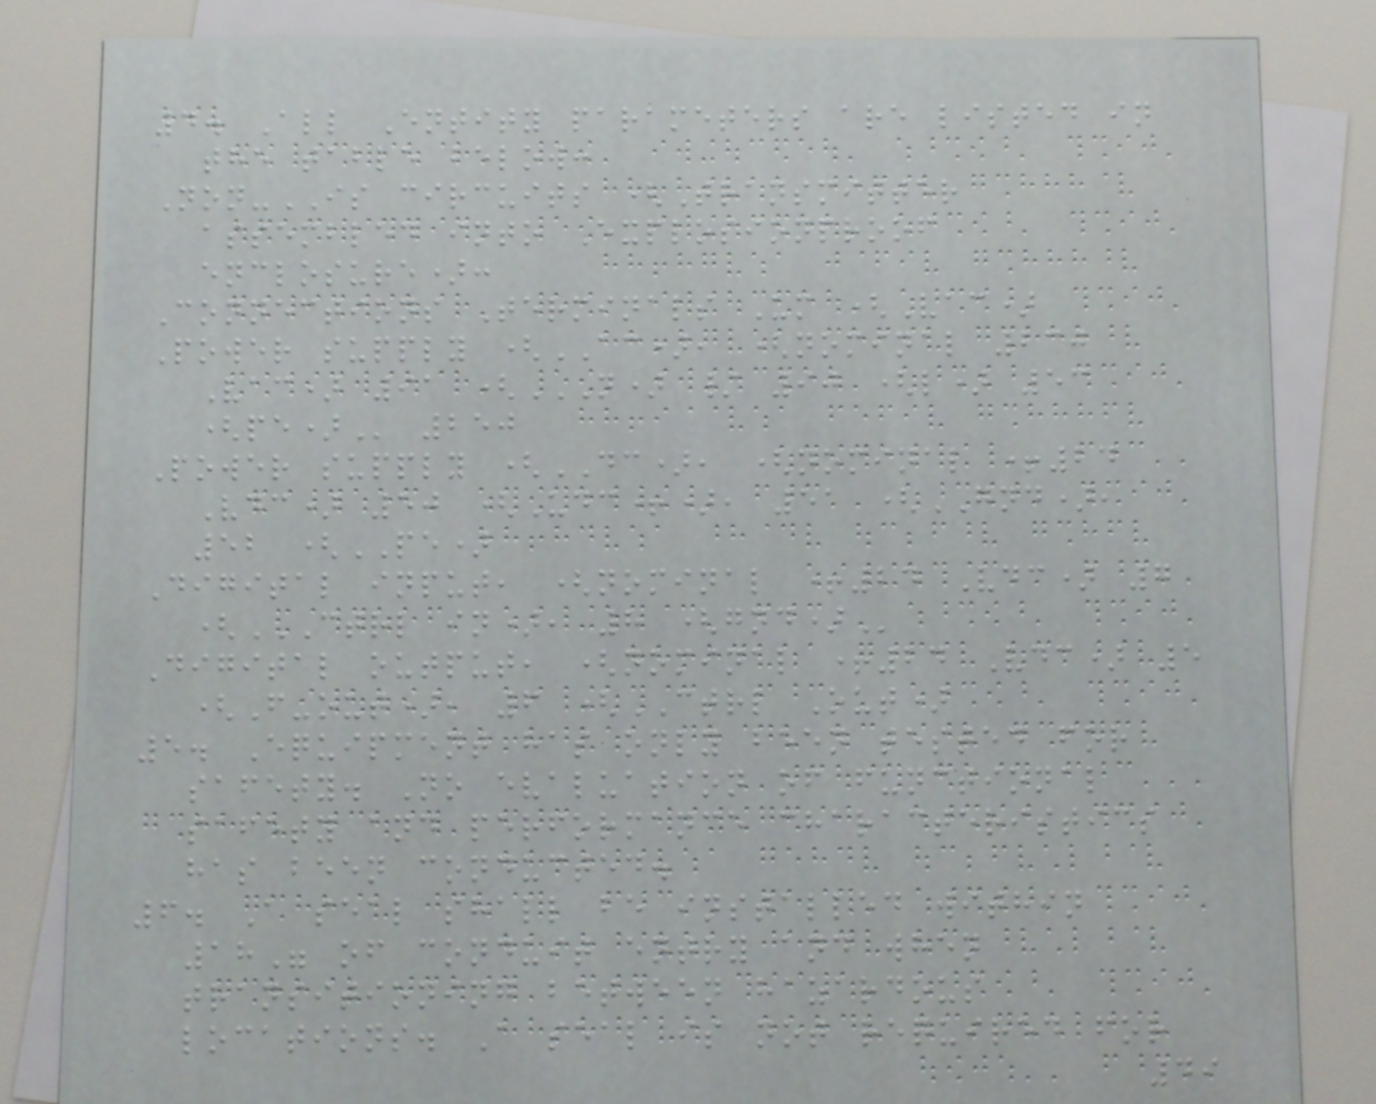4. All Entity parameters are listed in
the table below:
Non-IS circuits (Transmitter
assembled into Explosionproof
enclosure):
Connections Terminals Um (Vac)
Power supply (AC), (nominal 230
Vac) 91 (N) / 90 (L) 53
(PE) 250
Power supply (DC), (nominal +24
Vdc) 50 (Udc+), 51 (GND),
52 (PE)
Digital input, (nominal +24 Vdc) 7
(CTRL IN), 8 (GND)
Digital output, (nominal +24 Vdc) 5
(F-out), 6 (CTRL Out)
5. Equipment has only been tested for
safety. No evaluation of functional
safety and performance characteristics
has been conducted.
6. A seal shall be installed within
18" of conduit entry and when
transitioning between hazardous
locations. A seal is not required for
49
